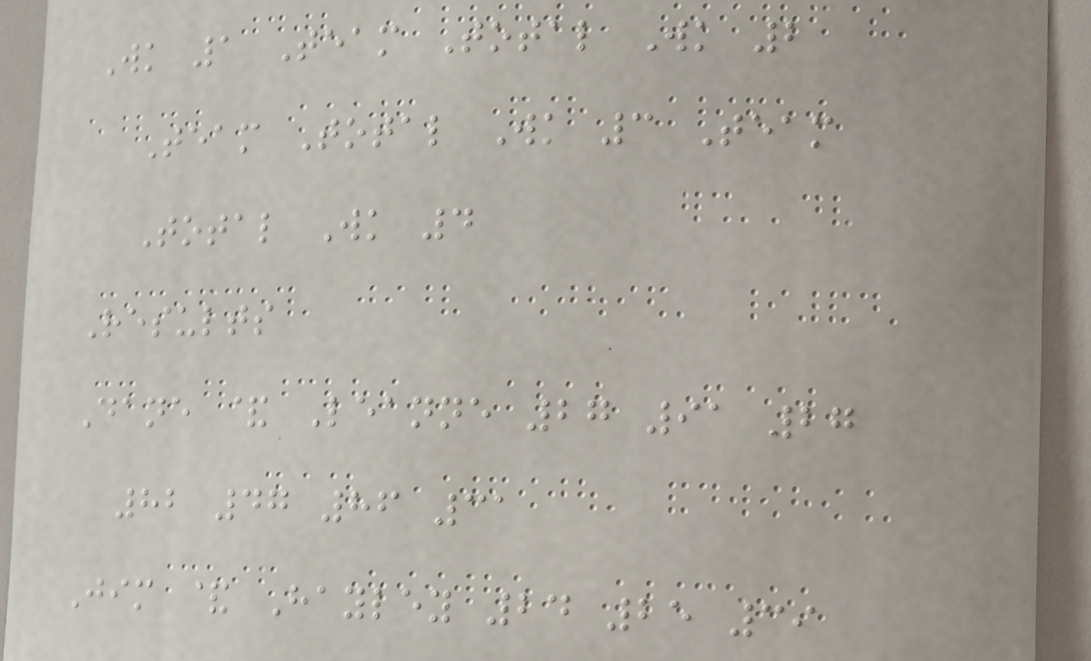Wk 1 Team Total Wk 2
Team Total Wk 3 Team
Total Wk 4
Results
Dane & Leanne 27 91 27
82 47 86 31
Jim & Hayley 24 25 39
